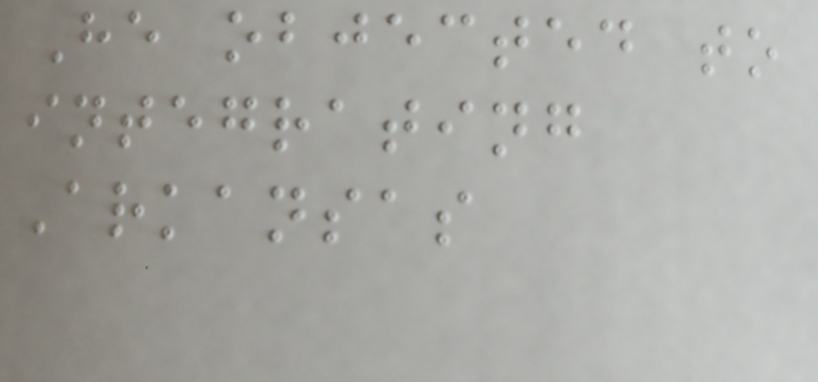He objected to
integrating
Arkansas
